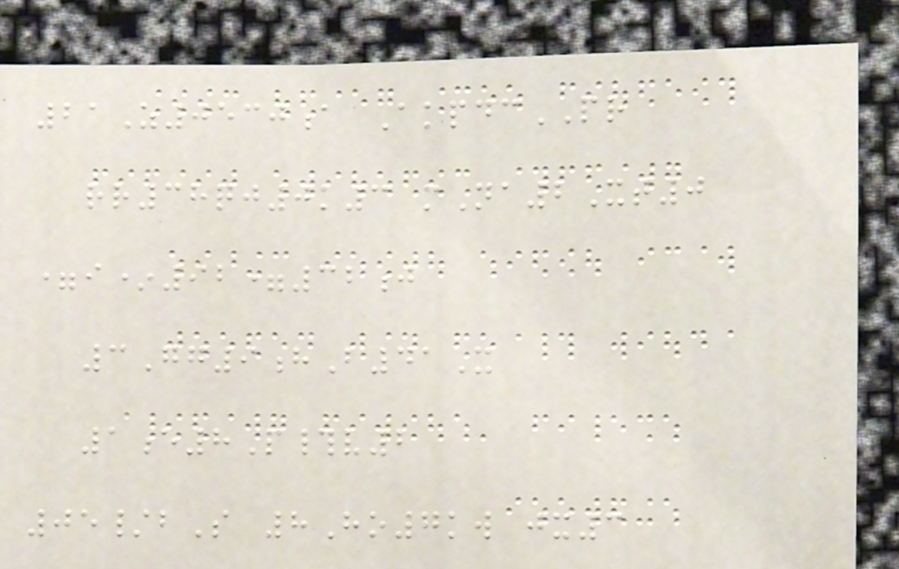21Z0530a AkpdcPR
rr38qj0k3 mNa2Xt0
=i*92=32j
3Gg9hB41X
1e8P#v2
05/bS 8Ho7kw jx3
